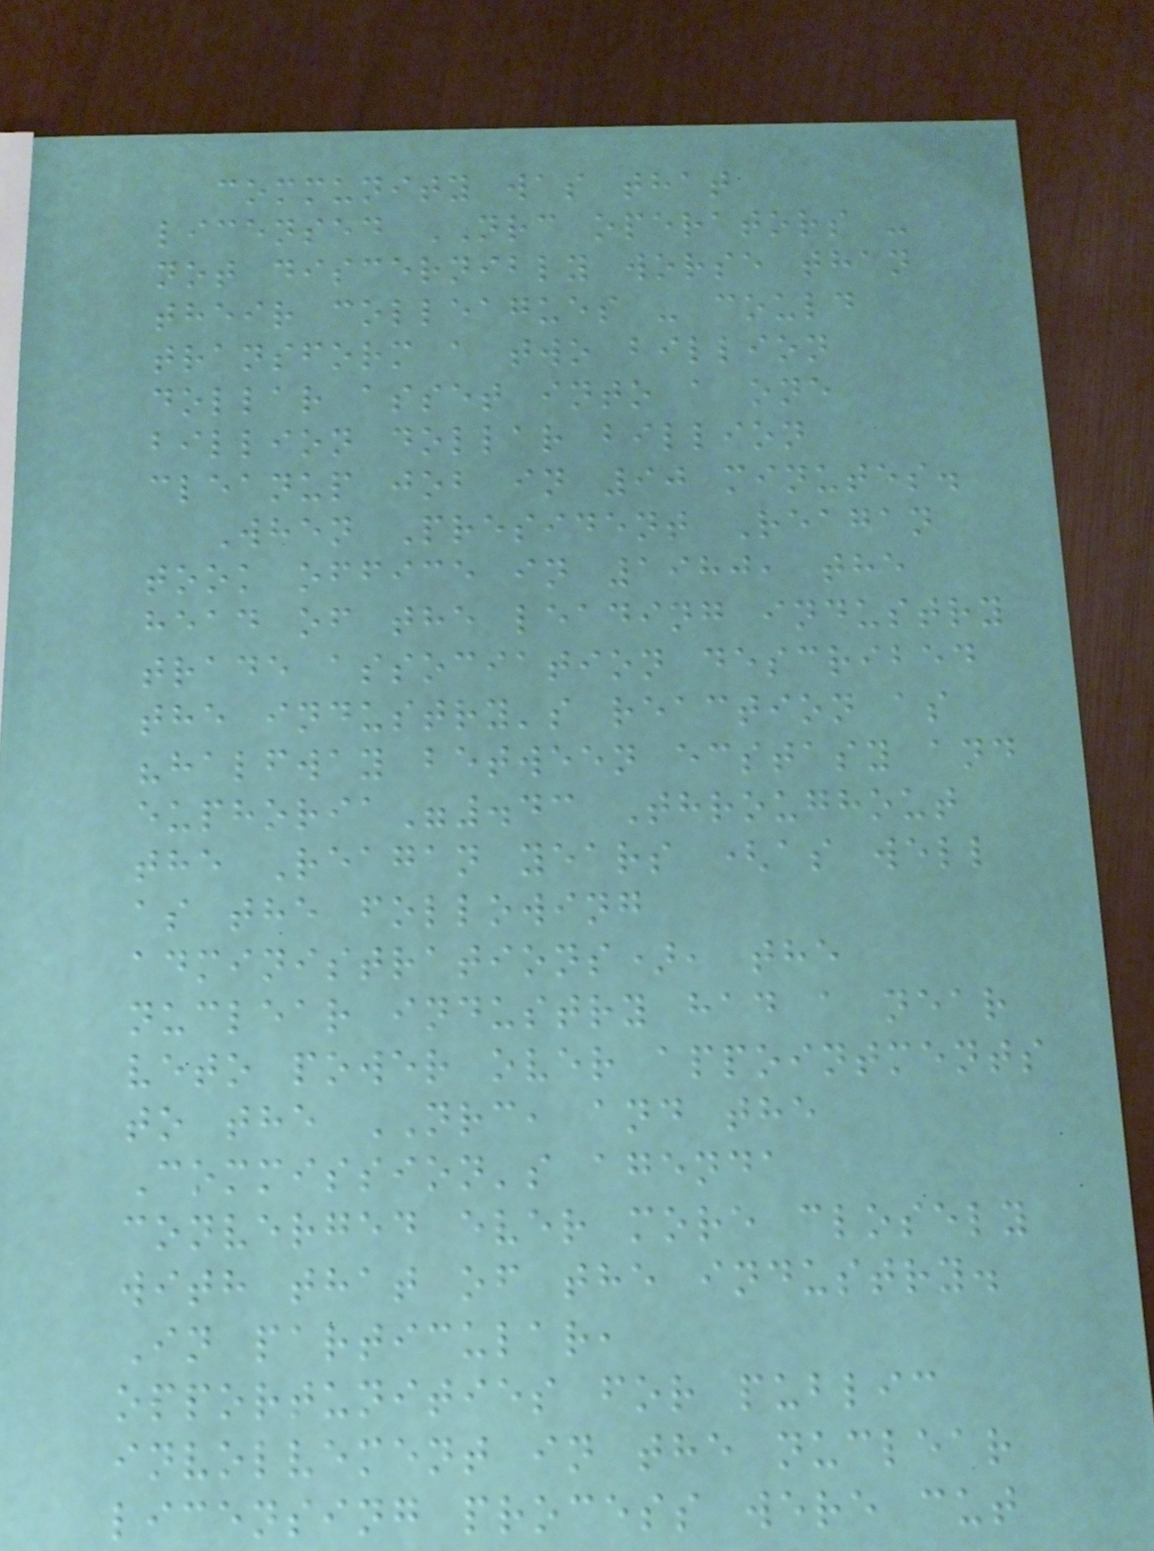community was that
licensed NRC operators -
not discernibly worse than
their colleagues - could
transform a two billion
dollar asset into a one
billion dollar billion
cleanup job in 90 minutes.
When President Reagan
took office in 1980, the
head of the leading industry
trade association described
the industry's reaction as
"halfway between ecstasy and
euphoria".43 Throughout
the Reagan years (as well
as the following
administrations), the
nuclear industry had a near
veto power over appointments
to the NRC, and the
Commission's agenda
converged ever more closely
with that of the industry.
In particular,
opportunities for public
involvement in the nuclear
licensing process were cut
